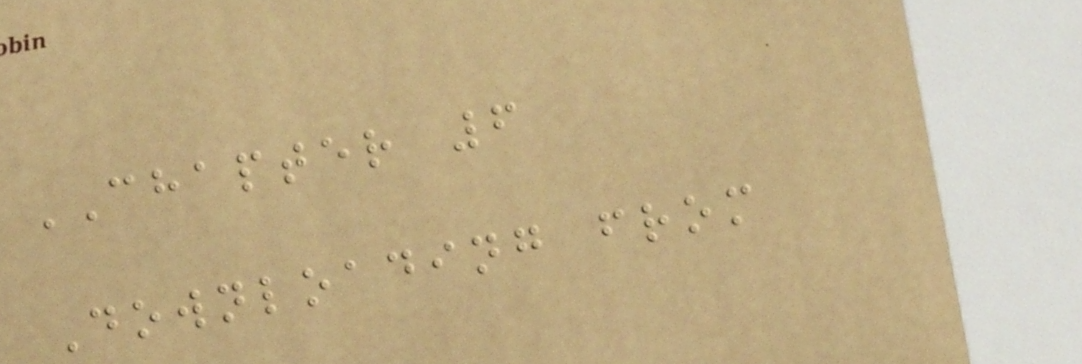CHAPTER 6
Downloading from
